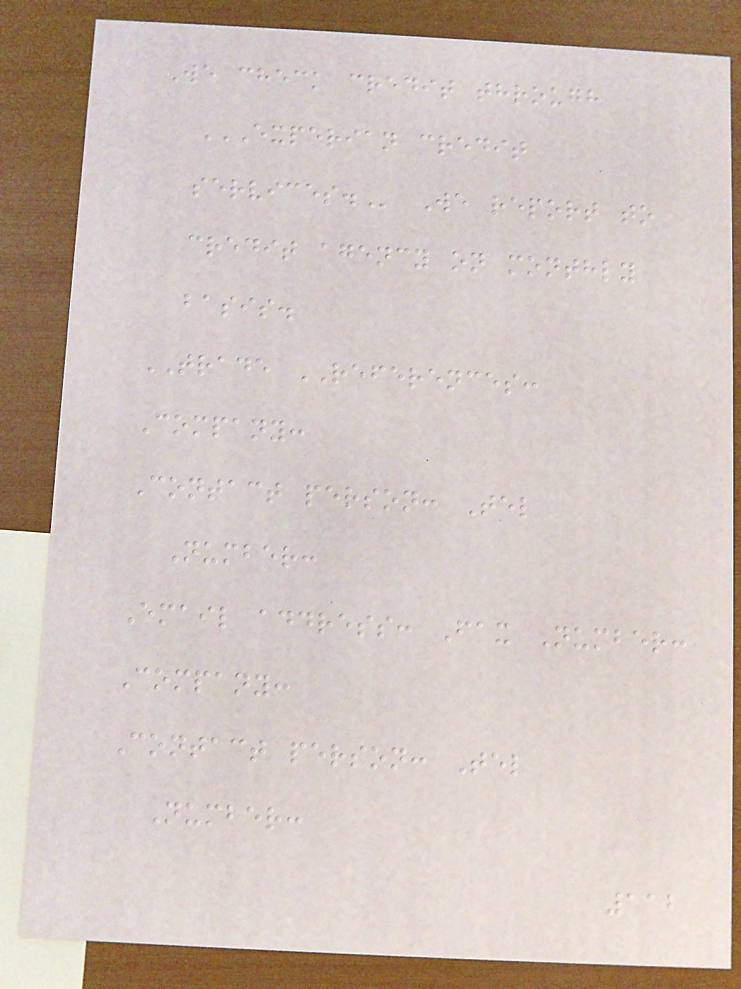We check credit through
EXPERIAN CREDIT
SERVICES. We report to
credit agency on monthly
basis.
TRADE REFERENCES:
Company:
Contact person: Tel
Number:
Email address: Fax Number:
Company:
Contact person: Tel
Number:
112
